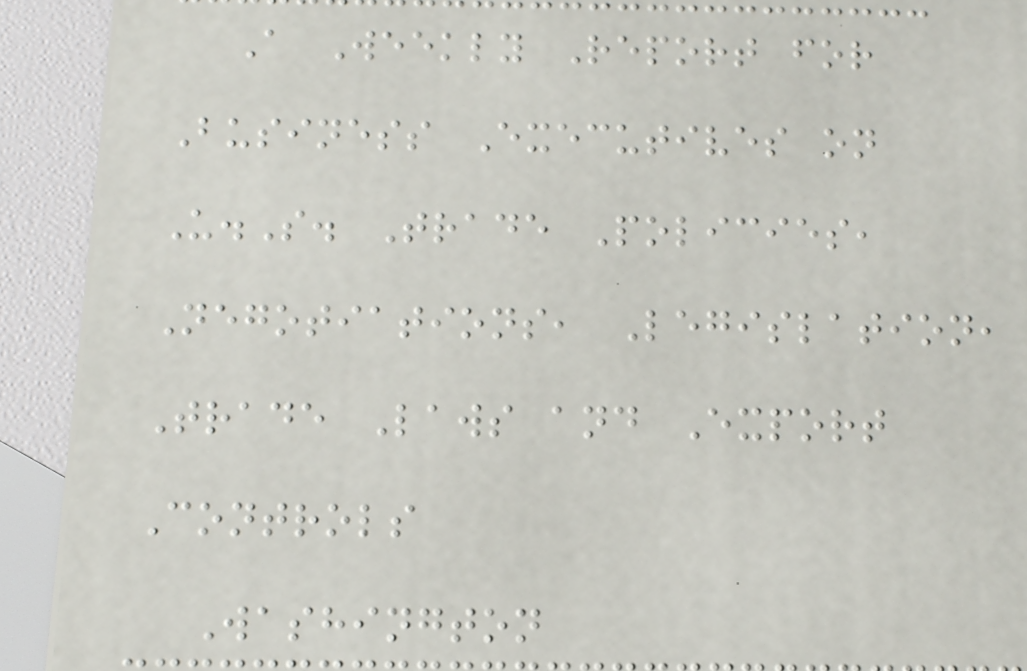A Weekly Report for
Business Executives on
U.S. Trade Policies,
Negotiations, Legislation,
Trade Laws and Export
Controls
Washington
